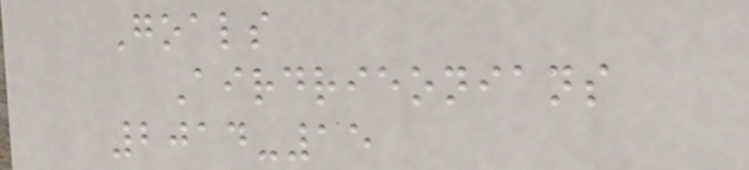Goals
Airdrieonians
2014-15
